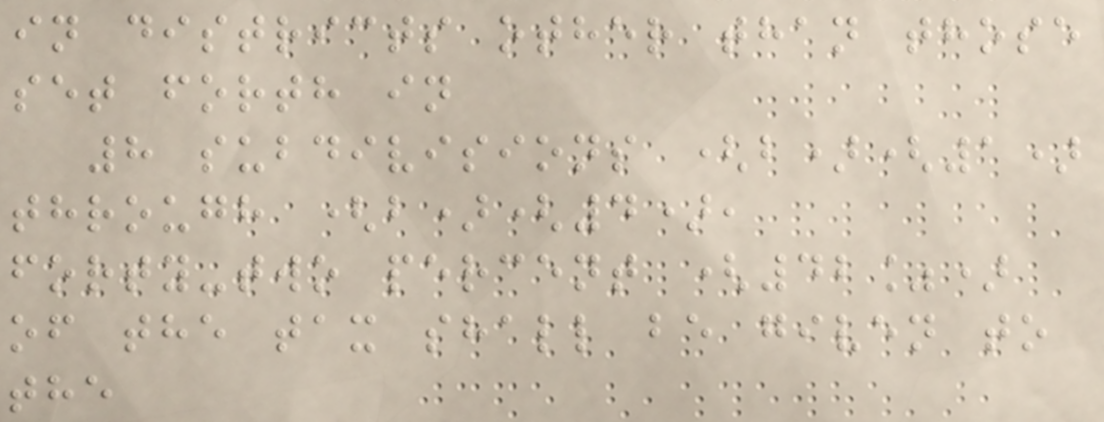in districts other than those
set forth in
8 subdivisions (b)(1)
through (b)(4),
forty-two percent (42%)
of the tax shall be given to
the
